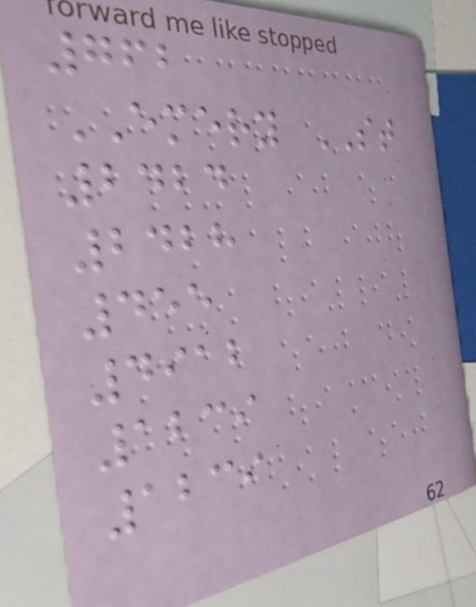762
EMERY ST
2424
2428
455
4912
1239
1239
